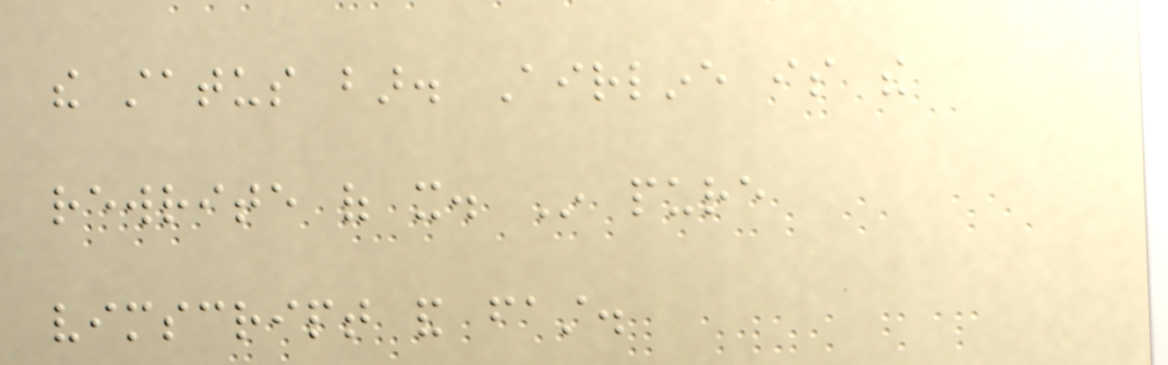the status bar. Airline is the
rewrite of it. In pure
vimscript and fast.
